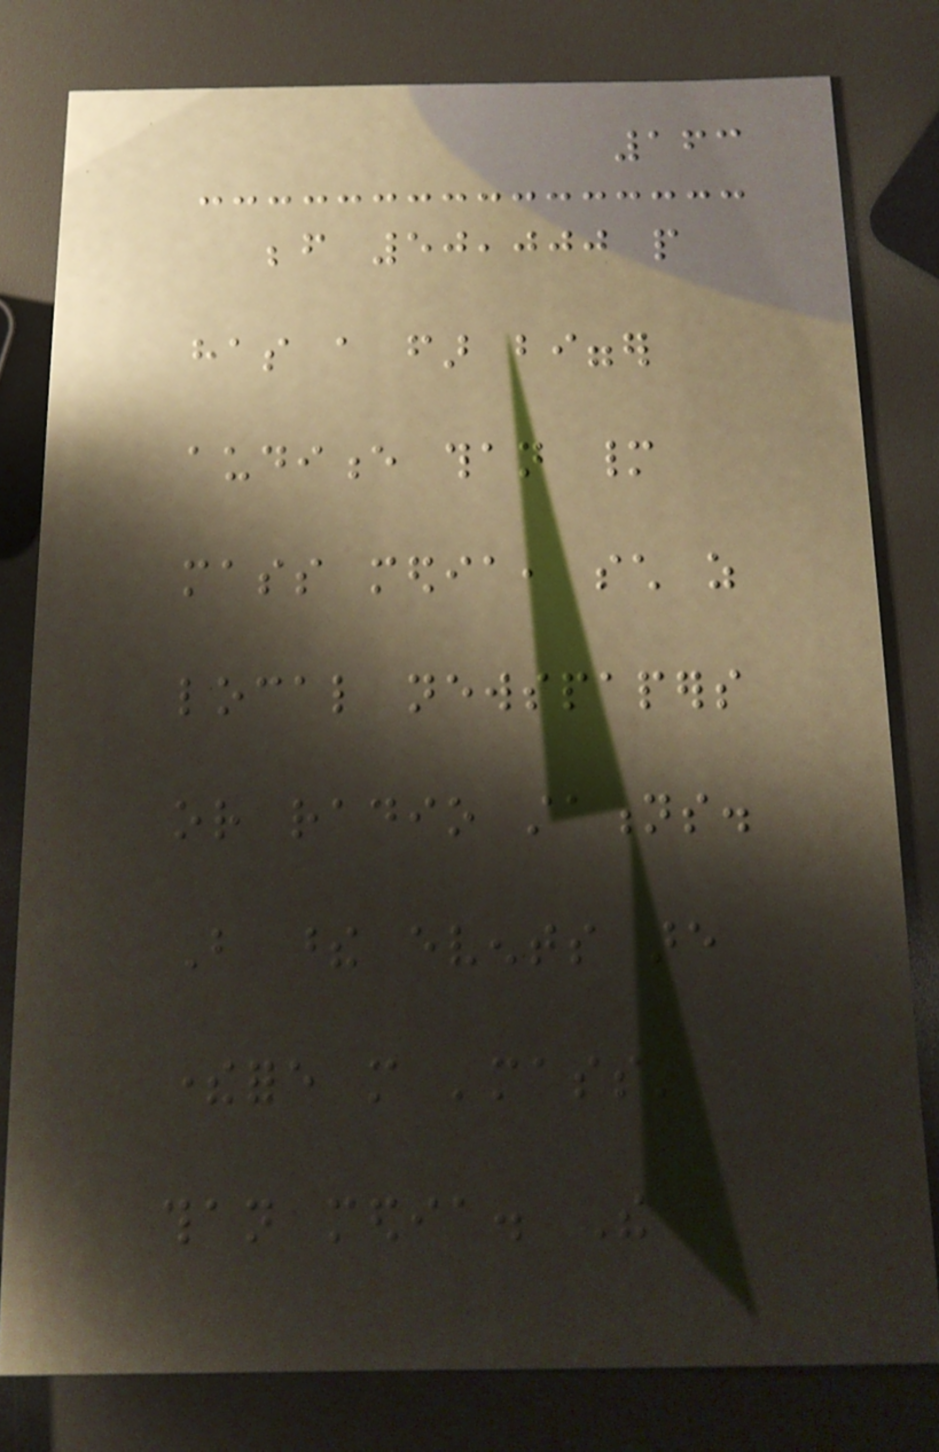163
before 50,000 people
has a far bigger
audience than many
mass media, such as
local newspapers
or radio stations.
But these events are
therefore more 'mass'
than media. The
